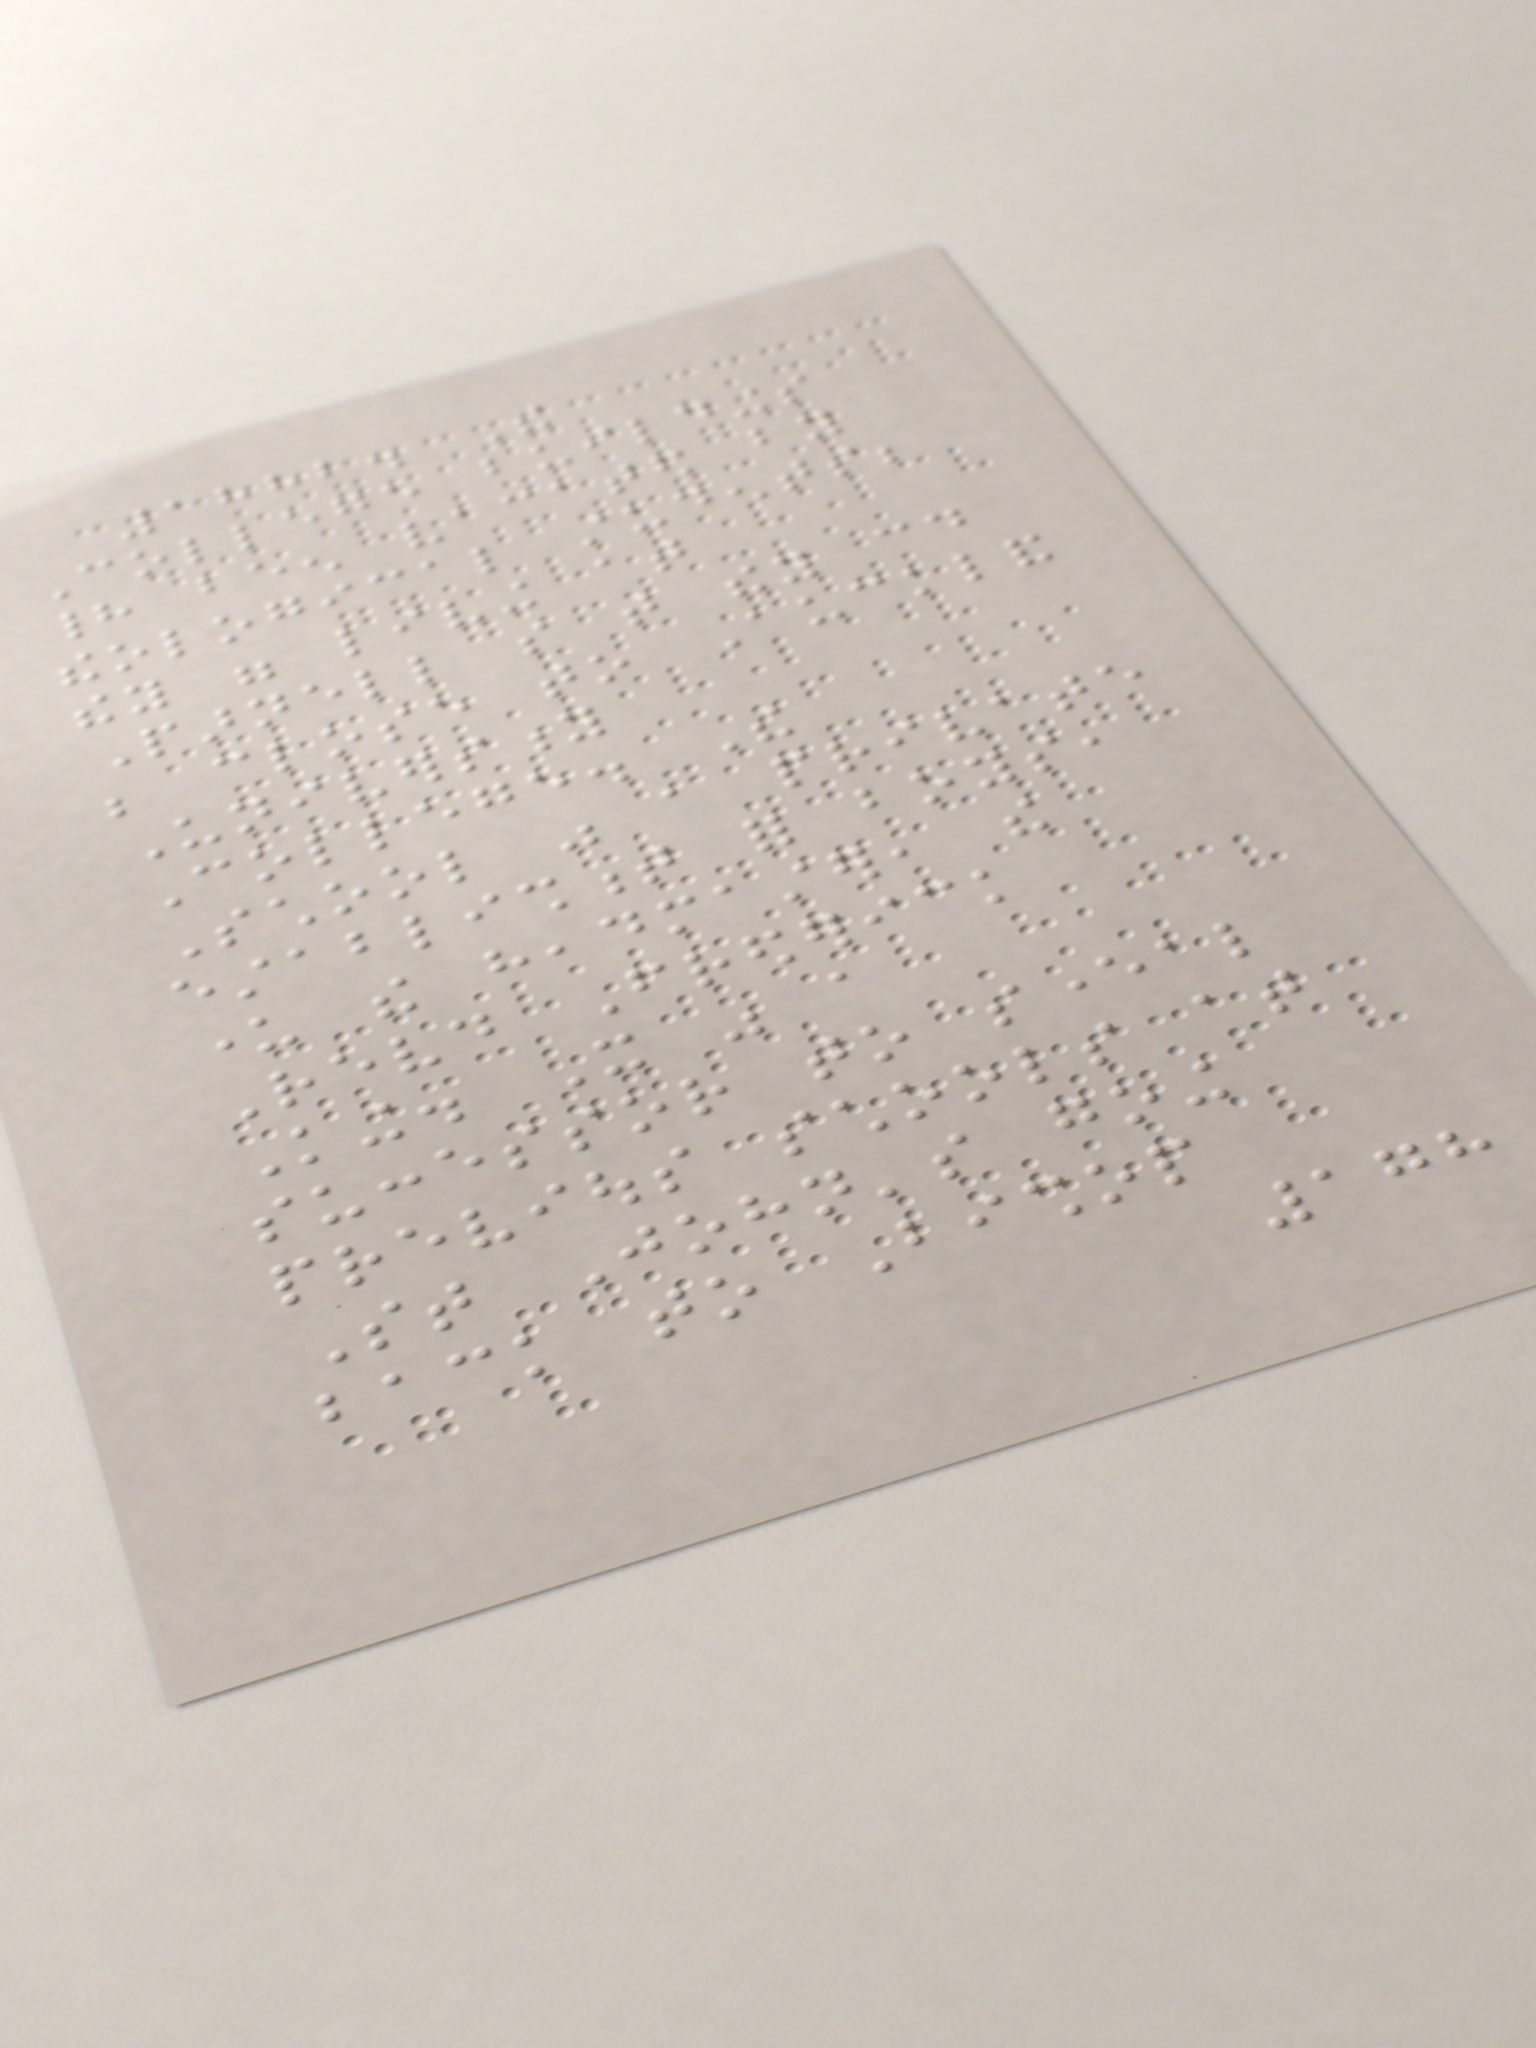1882. The
College buildings
had been vacated by
theological students;
they were living at
Parnell so that they could
be close to Auckland
University
College. The
School was a private
establishment for boys,
under the headmaster, the
Revd Frederick
King. It was a
successor to several
previous schools at
St John's going
back to Bishop
178
